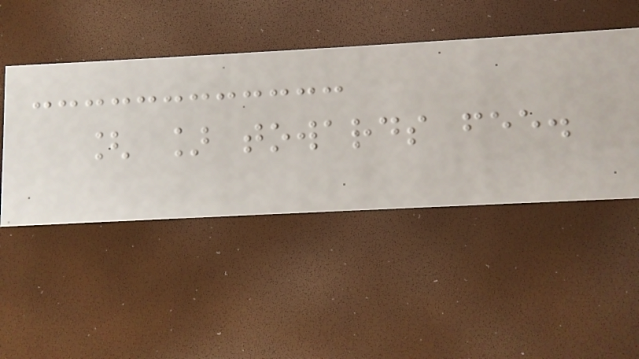[ ] towards fee.
